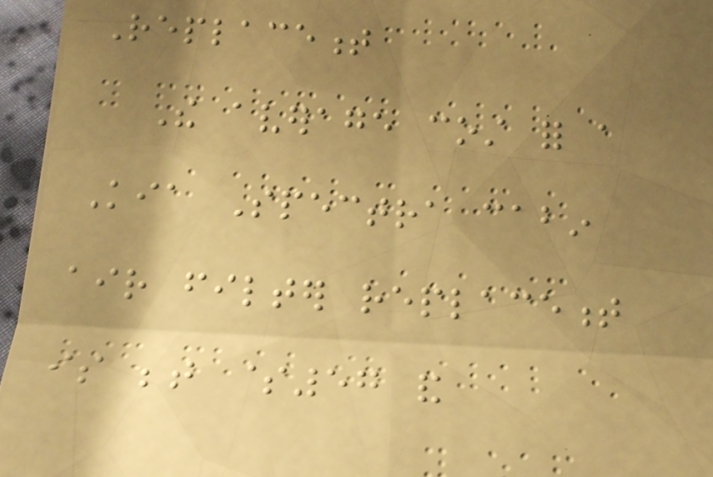Replacement
The average cost for a
Kia Spectra cabin
air filter replacement
is between $57 and
